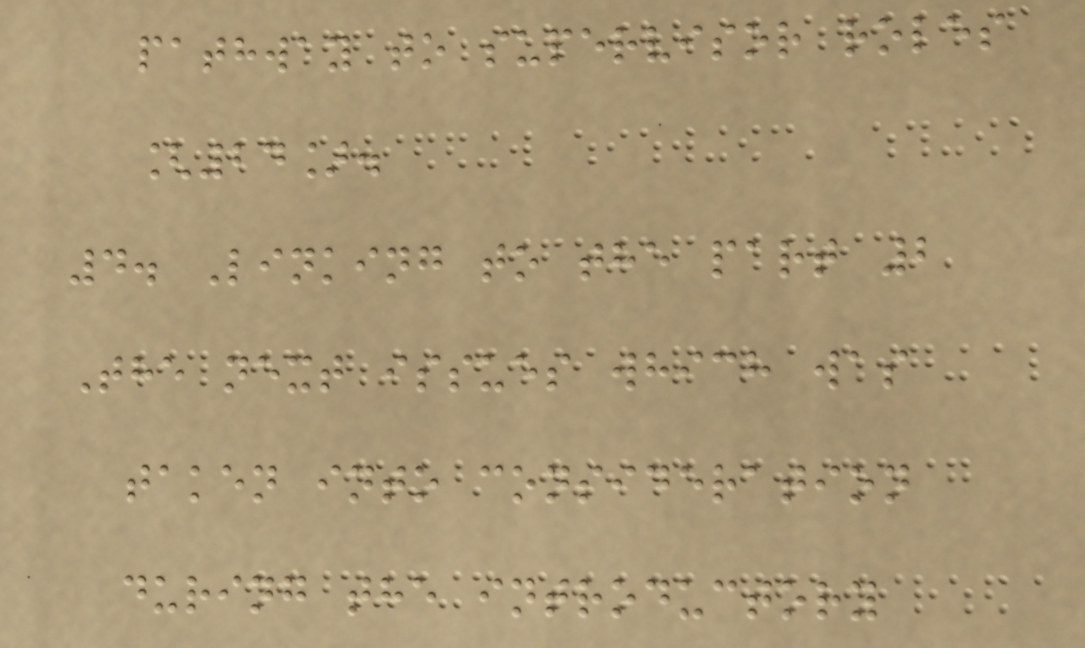pathway to supervisor roles
[24].
4. Linking to the part 2
The next issues which was
taken into consideration
during the introductory
